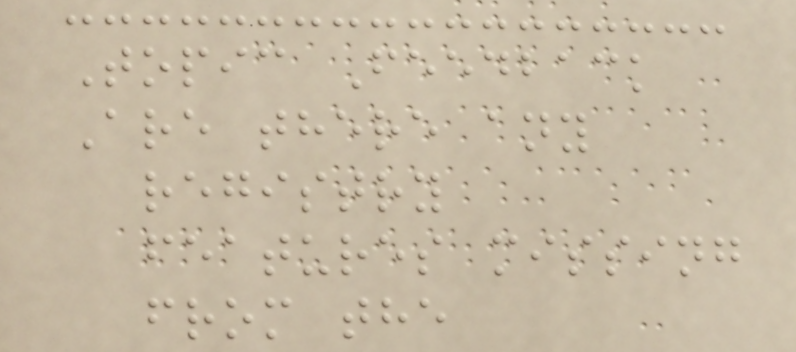Topic Feedback
Are there any
registry
features missing
from the
